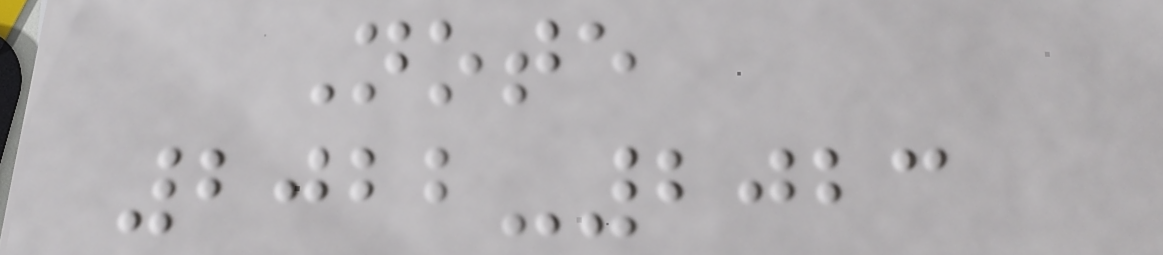Note
2022-2023
